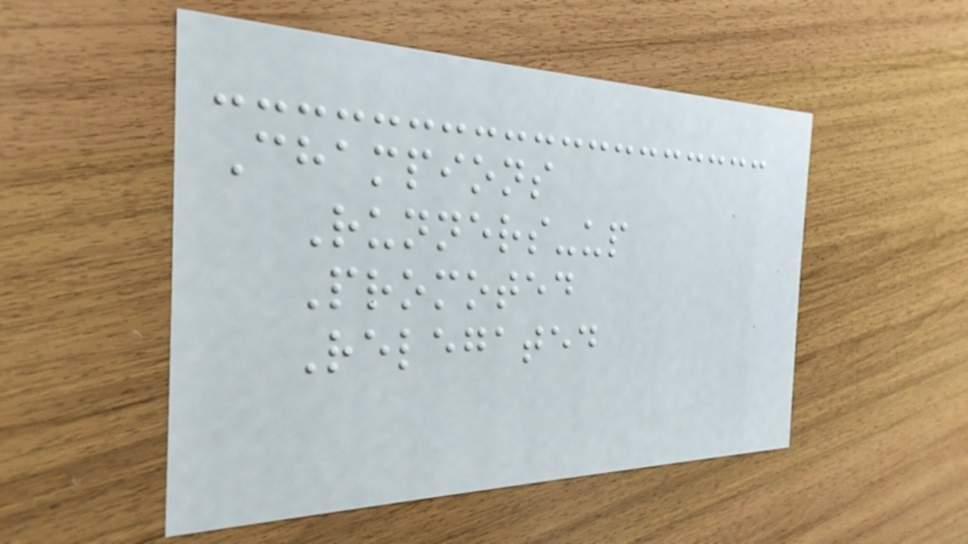Champions
Runners-up
Promoted
Relegated
